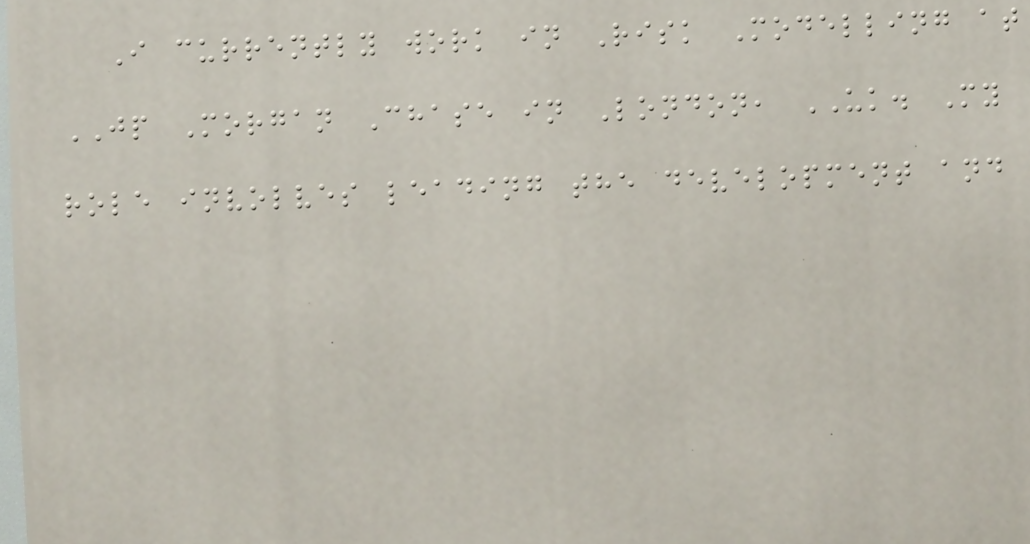I currently work in Risk Modelling at
JP Morgan Chase in London, UK. My
role involves leading the development and
